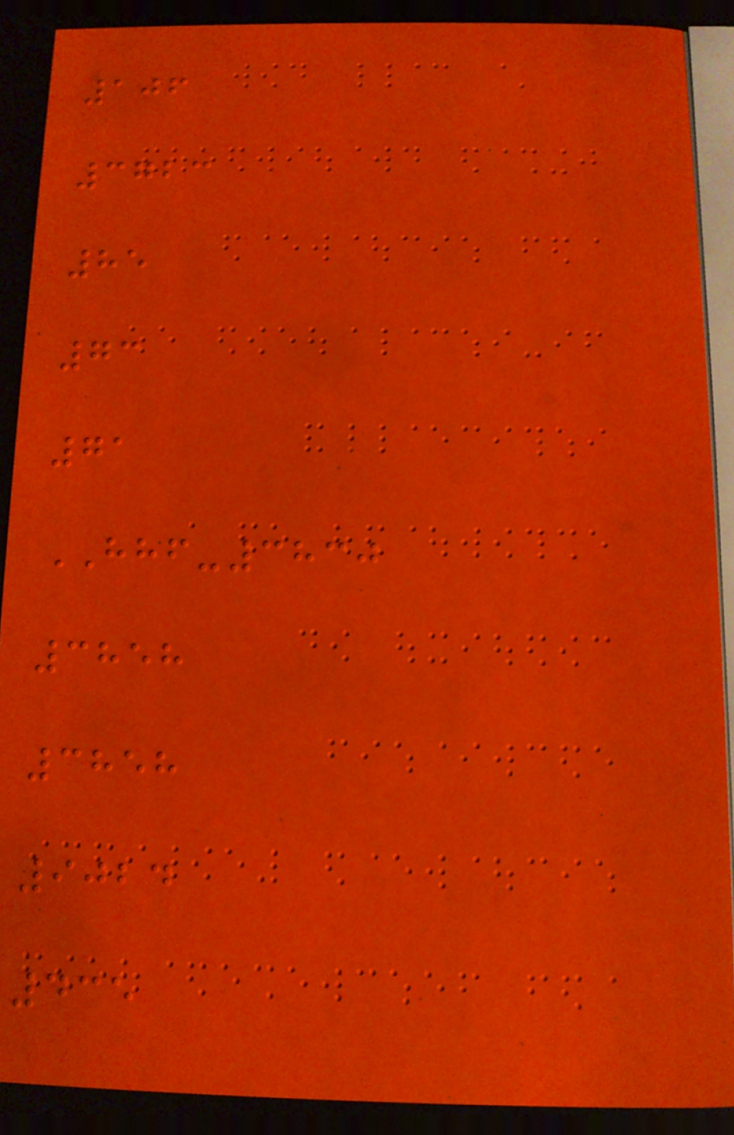106
3723
85
73
71
HHF-3830
3858
3858
9024
435
